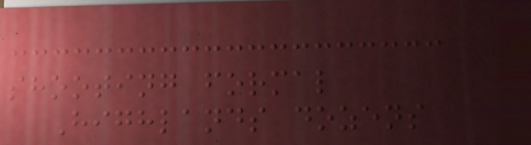shooting formal
Highlands dozens
